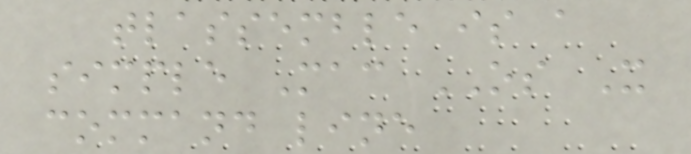tlassemble is a
simple Mac OS X
command line
